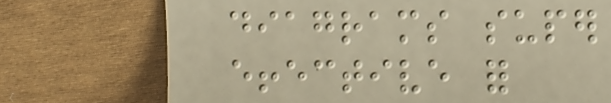diagrams super
effective for
